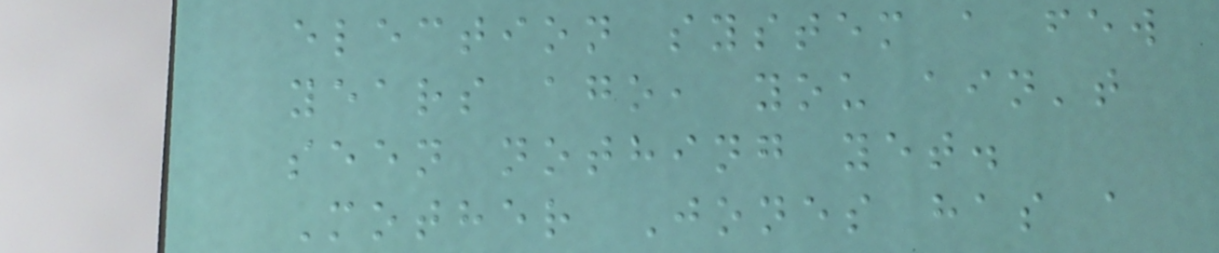election system a few
years ago, you ain't
seen nothing yet.
Mother Jones has a
